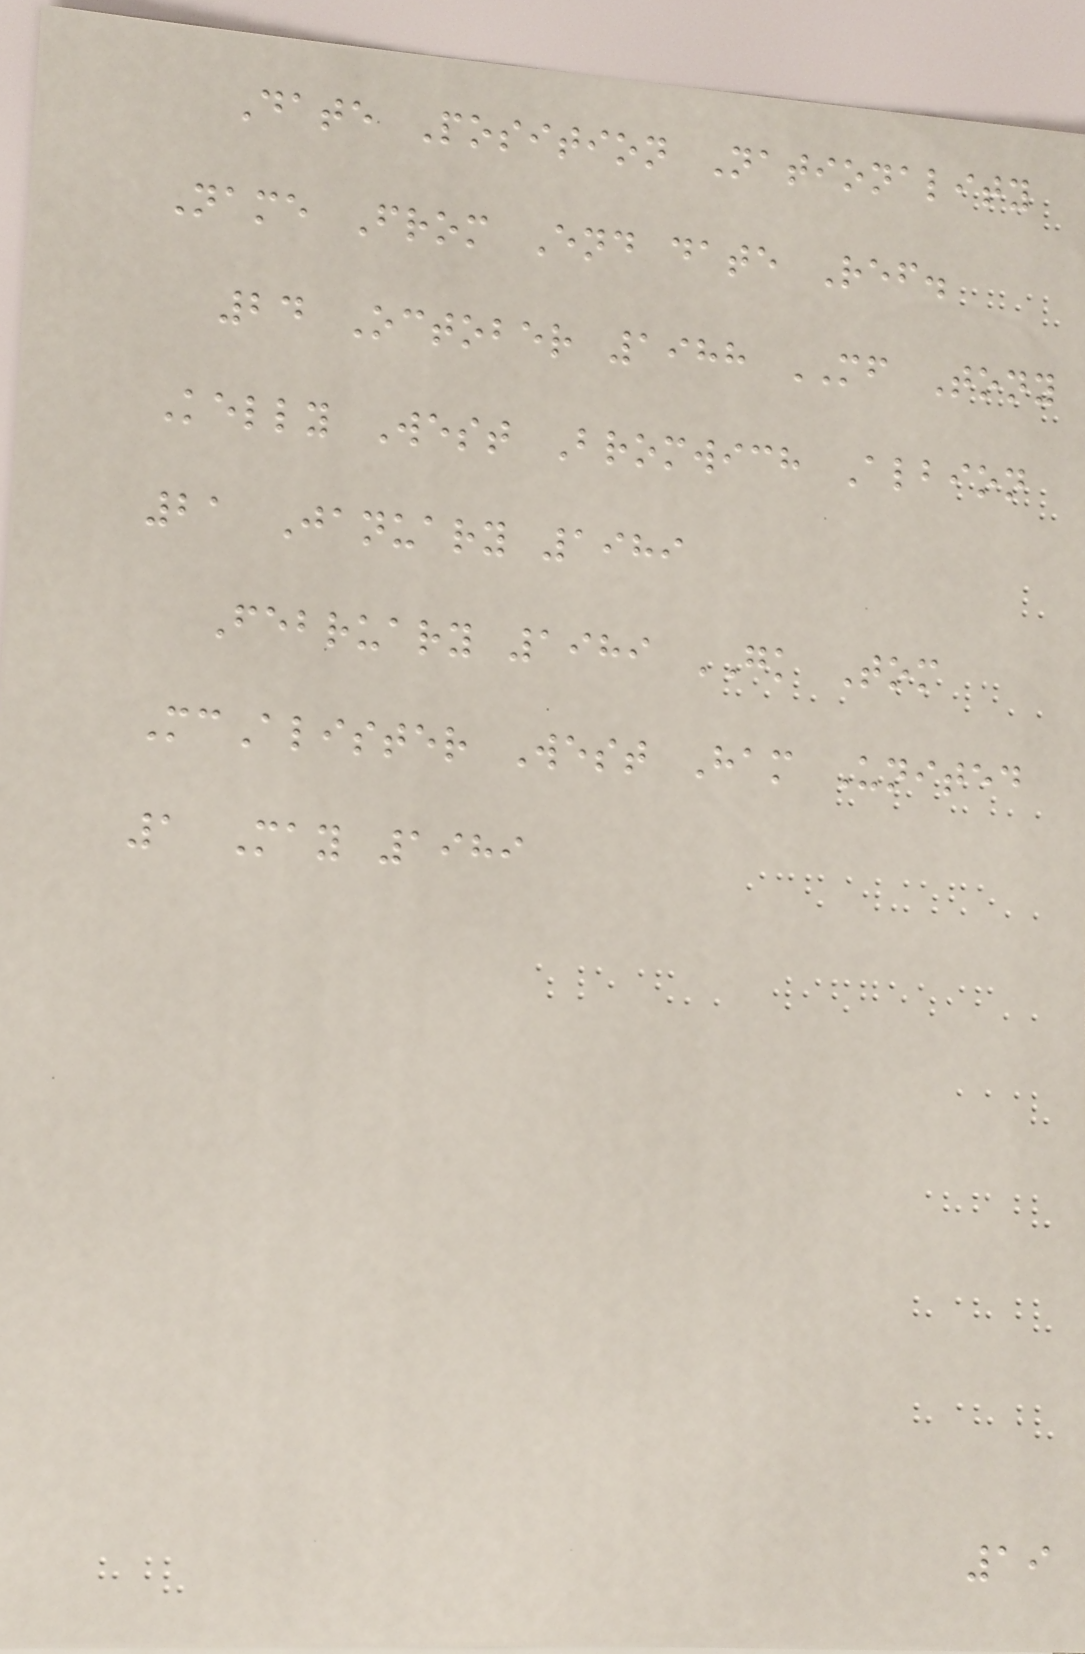Date Position Nationality
Name From End date Ref.
24 October 1988 MF Tony
Kelly West Bromwich Albion
21 January 1989
February 1989 GK Tom
McAlister West Ham United
1 May 1989
19
